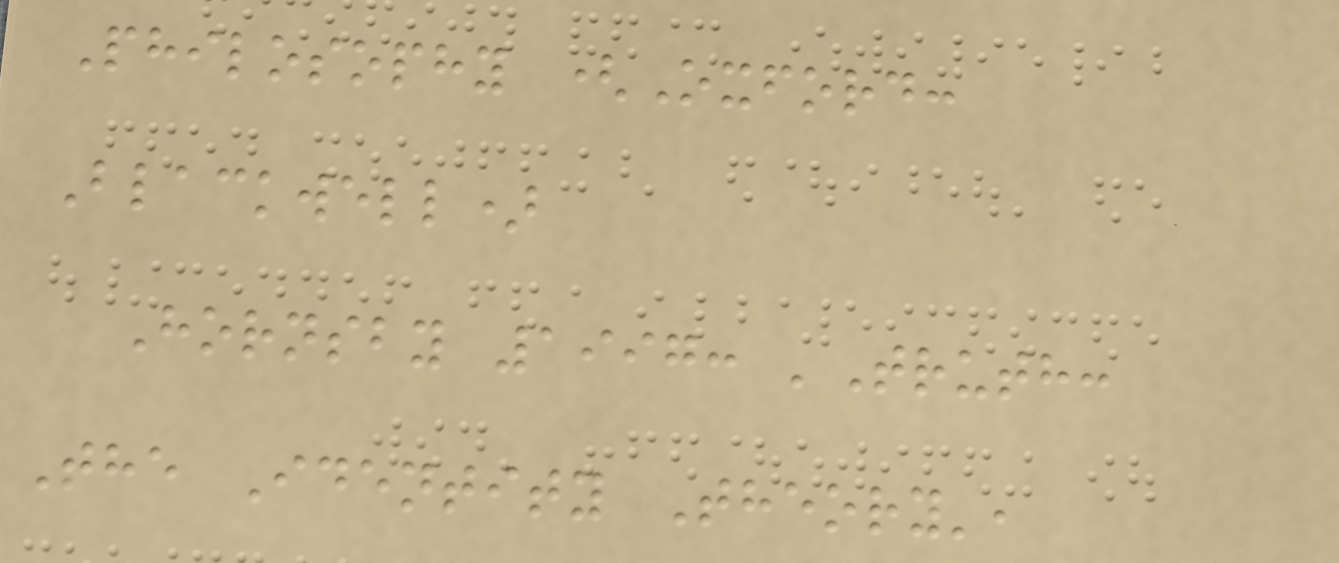Philosophy (Oxford:
Blackwell)
Hornsby 1997: 'Truth:
The Identity Theory',
